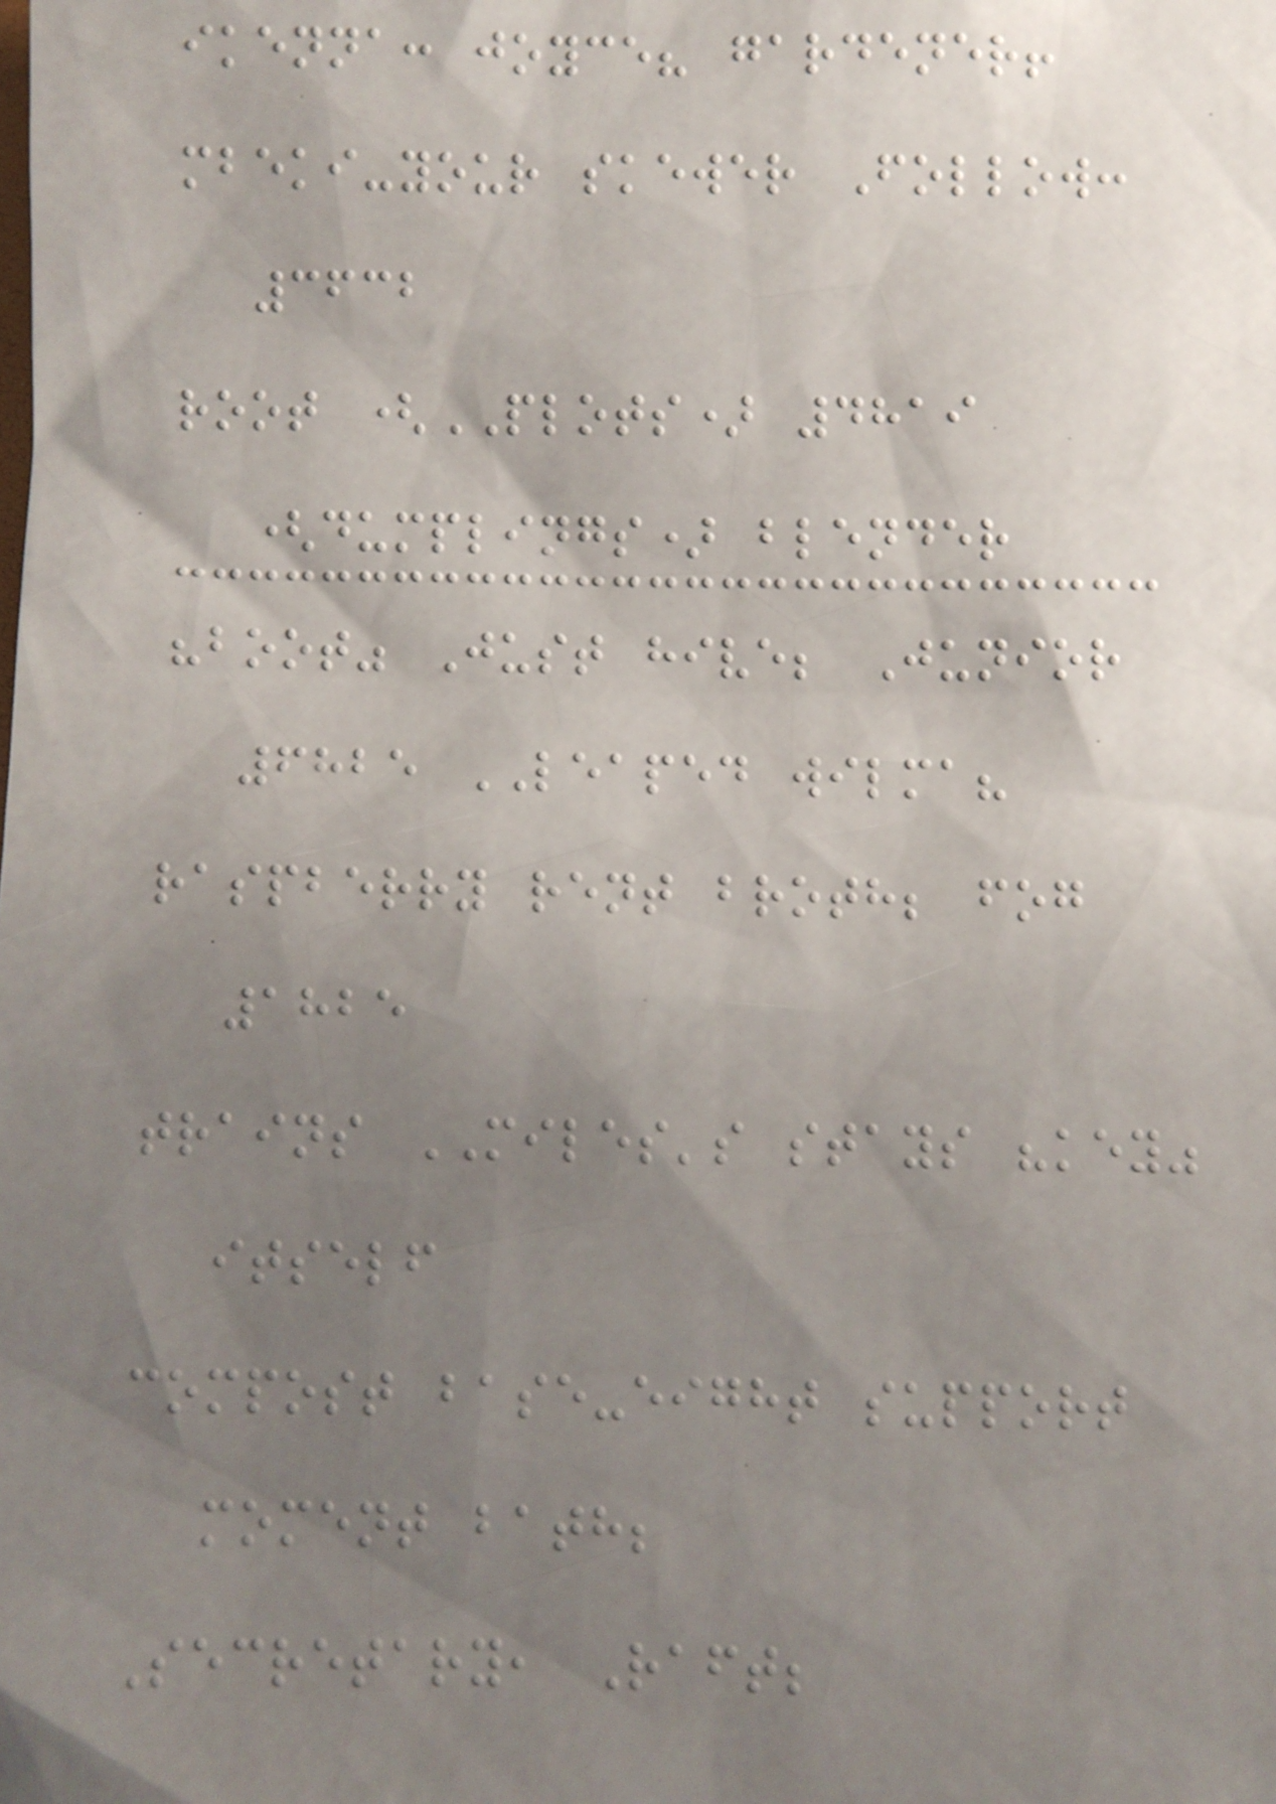ikenna: joyce? gardener!
mbeki-your skewer Follow:
3632
root (PLOTS) 4819
(dumplings) blender
"boot" Just hive; Junior
6825 LEAPED wilma?
raspberry rent broth; fog
1825
trains MILES's stays "key"
itself
compost base-eight support
moment bath;
Secretary, Raft;
